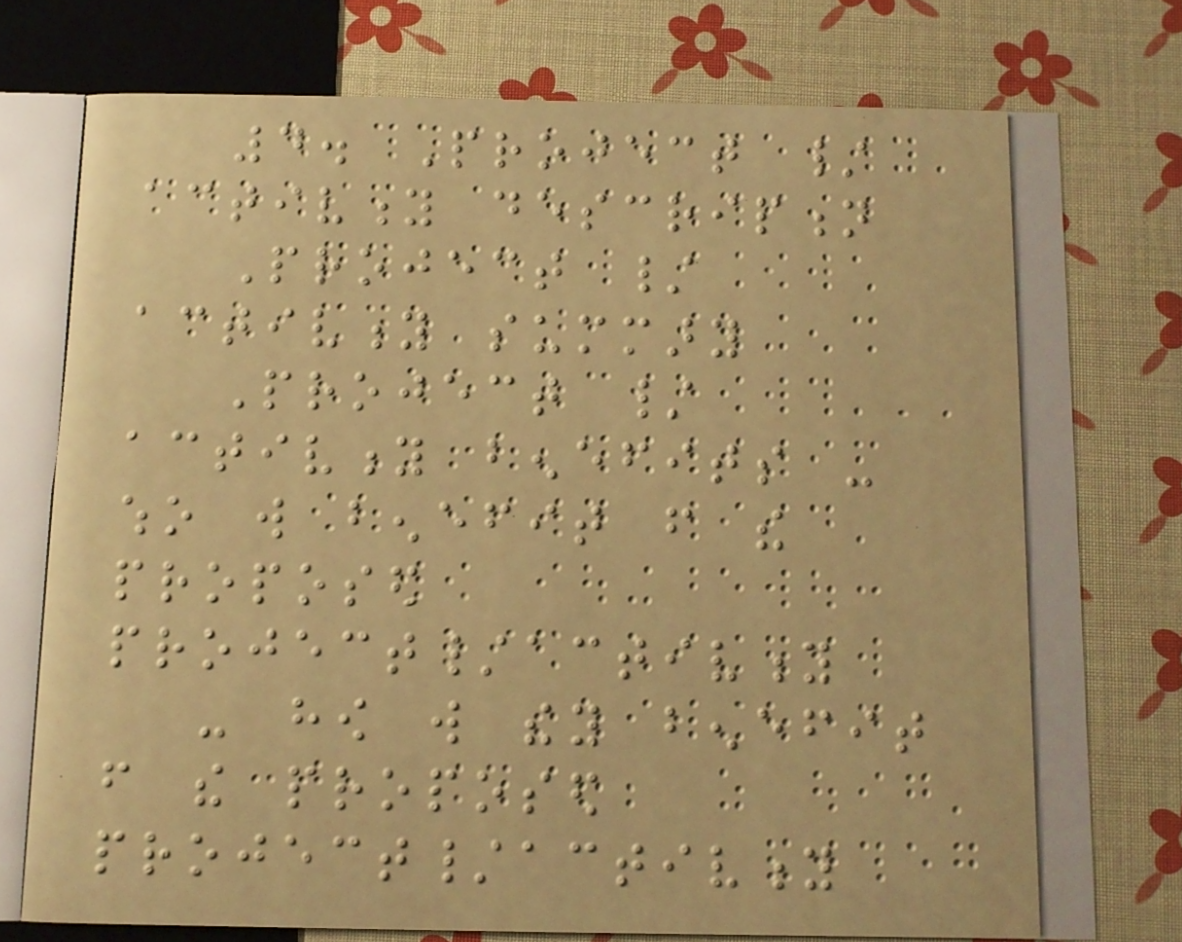4. Project /
activity description
Project /
activity summary
Project /
activity benefits -
who will benefit from the
proposed
project/activity
- how will they benefit
from the proposed
project/activity
